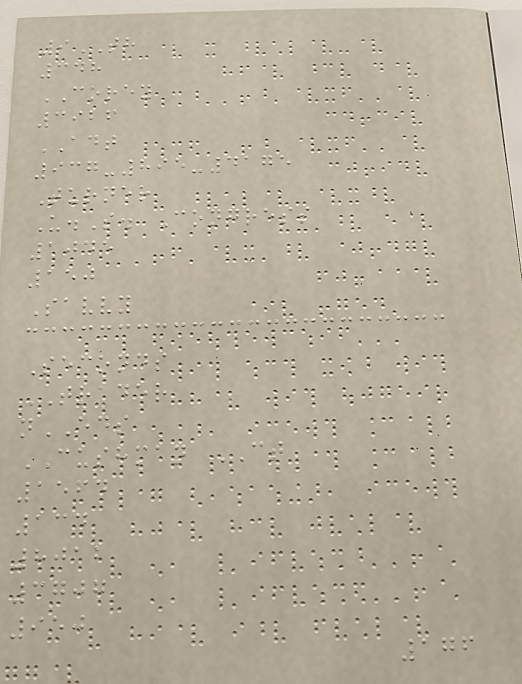9TH
348
COREY
3926
ADT
937-895-4175
Turner
U.S. Congress
1045
150
Savvy
Seconds
TRADER
nEDS
CUSHMAN CT
1564
134
8012
3707
950
176
